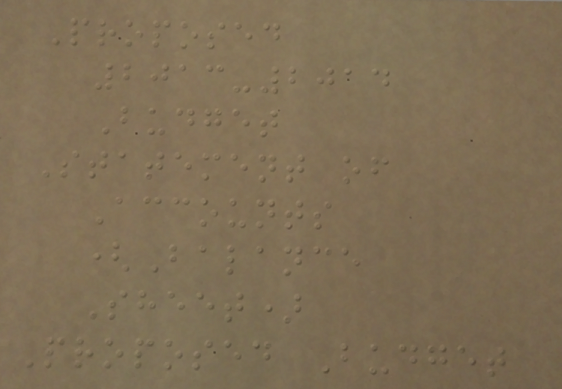Proposed
2013-2014
Budget
Statement of
Accounts
(Balance
Sheet)
Proposed Budget
